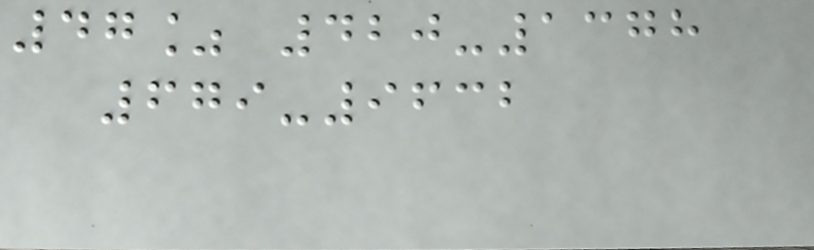47% 420-1378
679-9632
